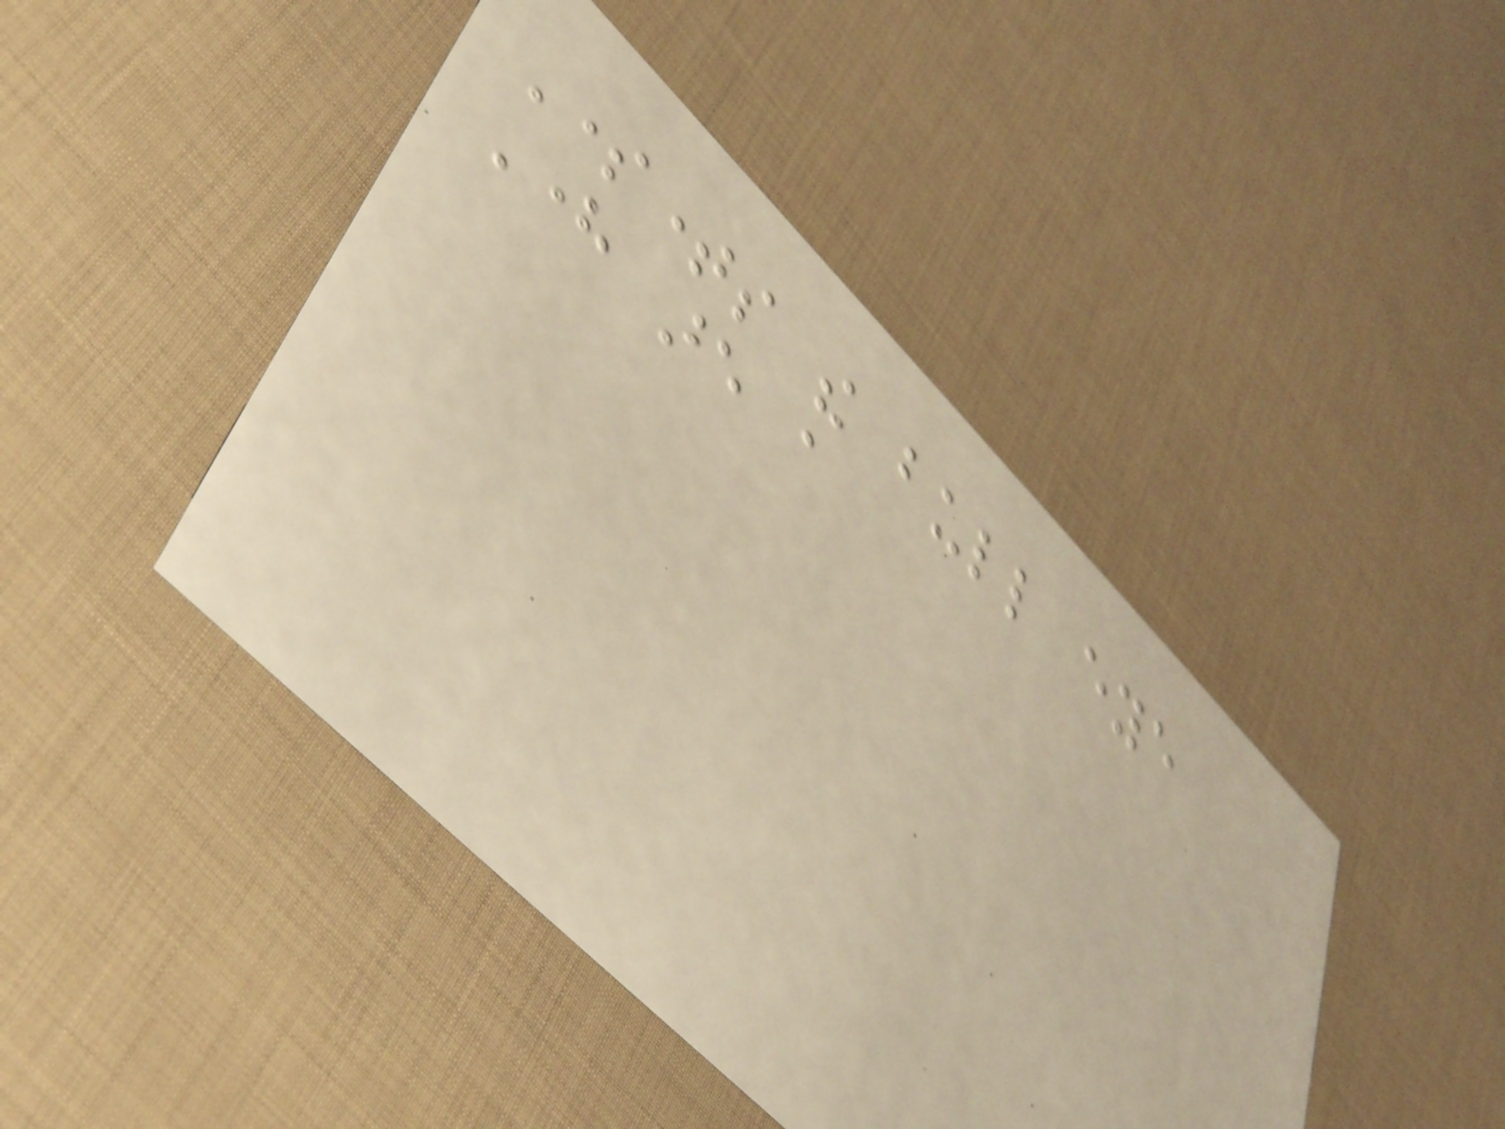Sometimes the bull eye
Here are a
